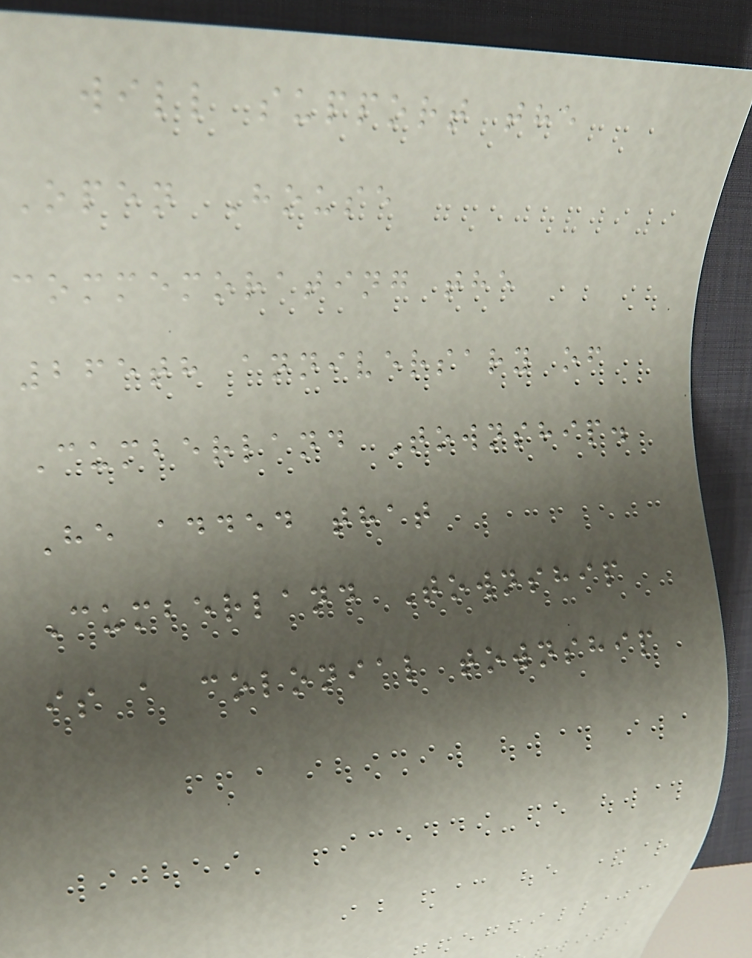will support the
Open House
commemorating the
265th anniversary of
Cumberland Township.
He added that
Cumberland Township
is a colonial township
